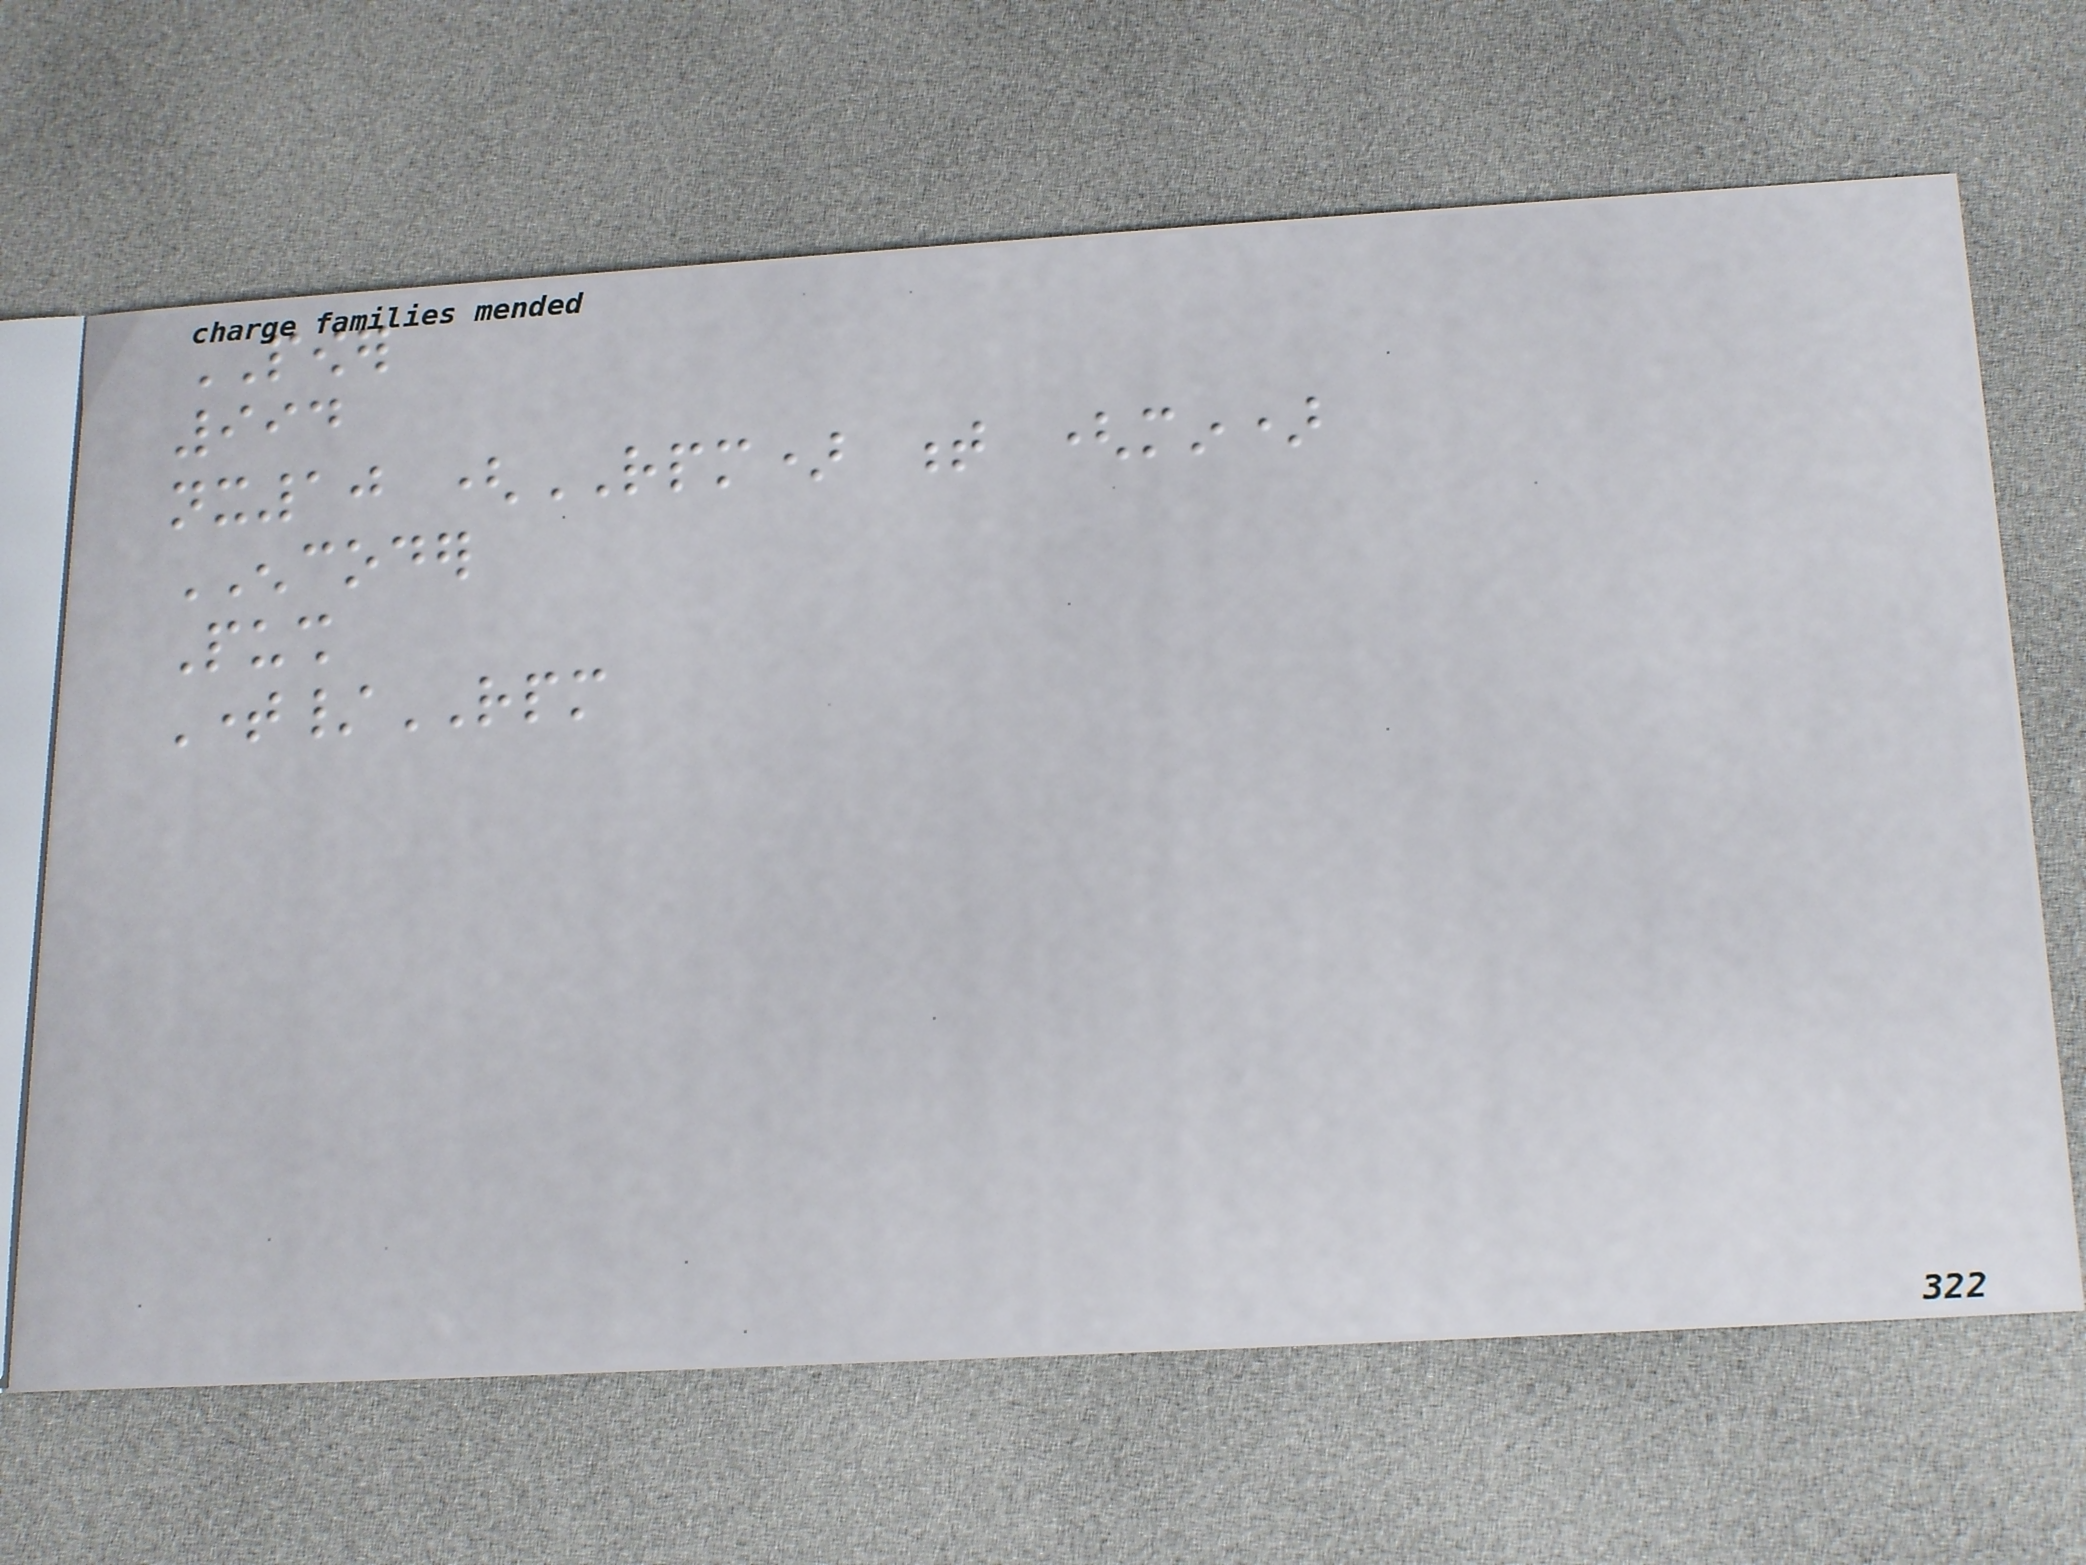POWER
994
nx10 (RPM) t (min)
ENCODER
Push
Time/RPM
